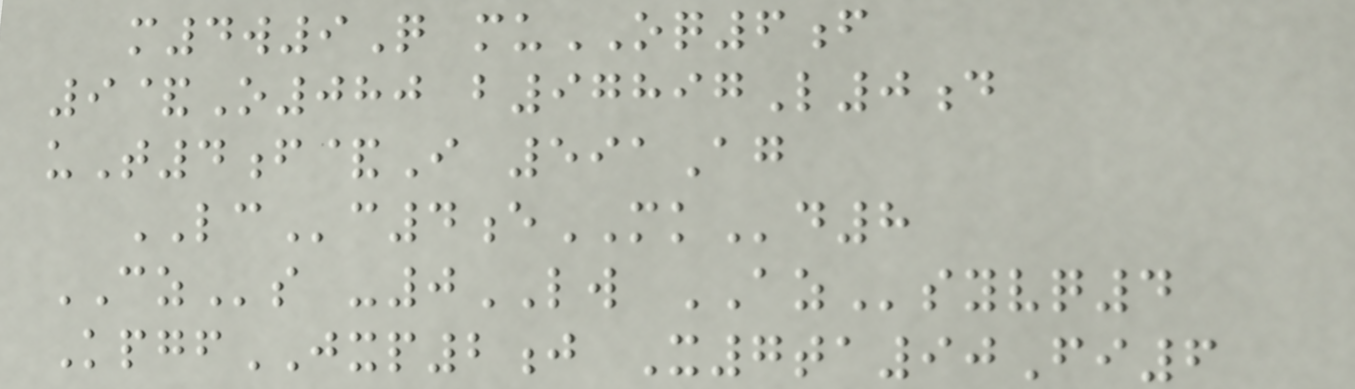m4w9Q muOQ6f
9&O080 b97897L0d
uT4f&I 591Ag
LCc4eMKd8
CZs -0LW AZsyvq4
KpgfJXP2j X7ta90Fi6
